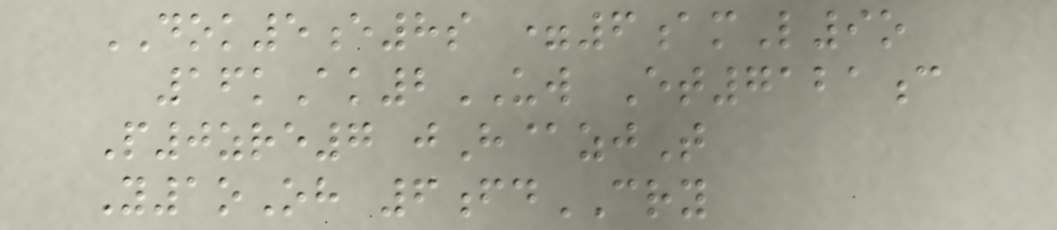DOK5e8s =6amL9o
16kAk2UW Et7121c
P0zre7 jH@zjT
Y1oOh 6fdCRY
